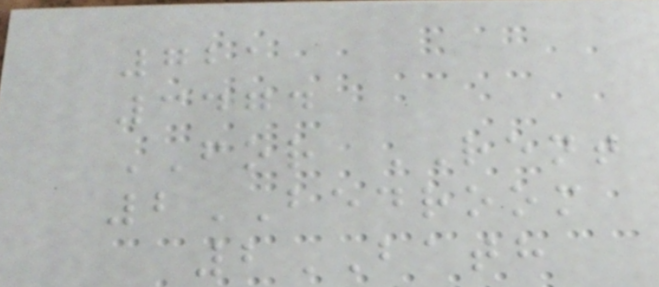721
3474
FOR RENT
2BEDROOM
2BATH
